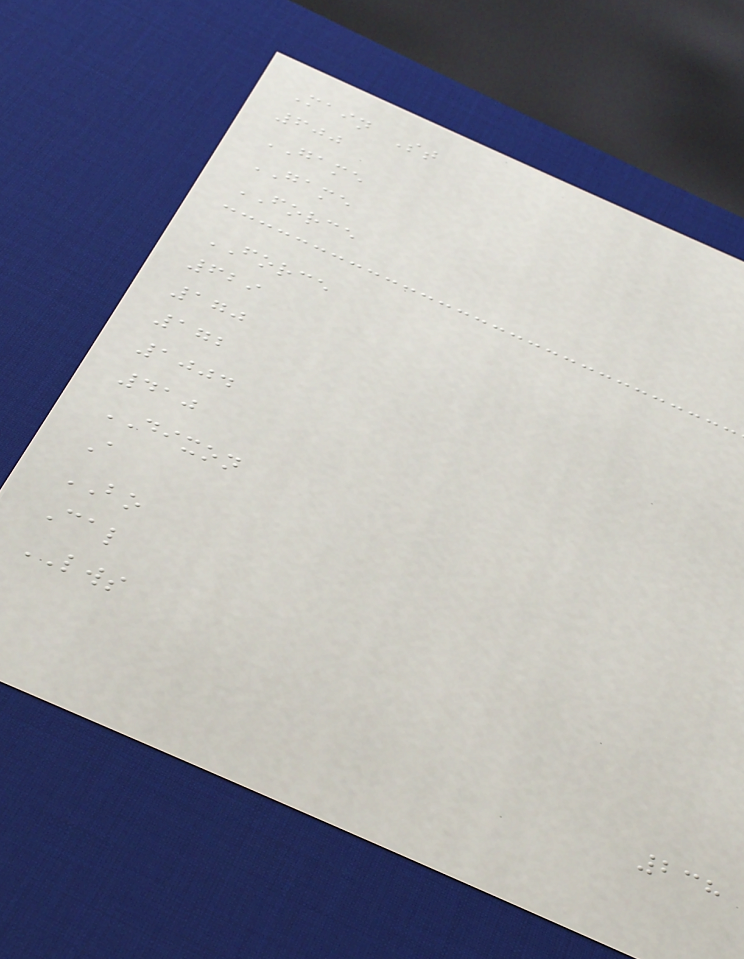Main St
600
GAME
GAME
FORCE
FORCE
629
170
172
1004
410
DIXON
A
BO
Cal
LWS
238
